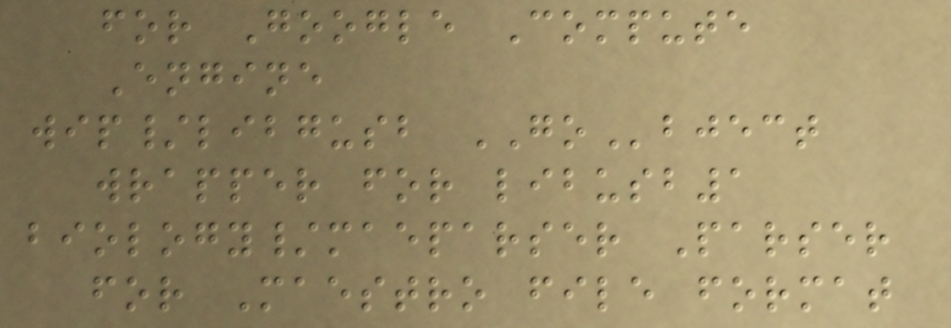for Google Compute
Engine
wip/libgusb GObject
wrapper for libusb1
biology/maeparser Parser
for Maestro file format
